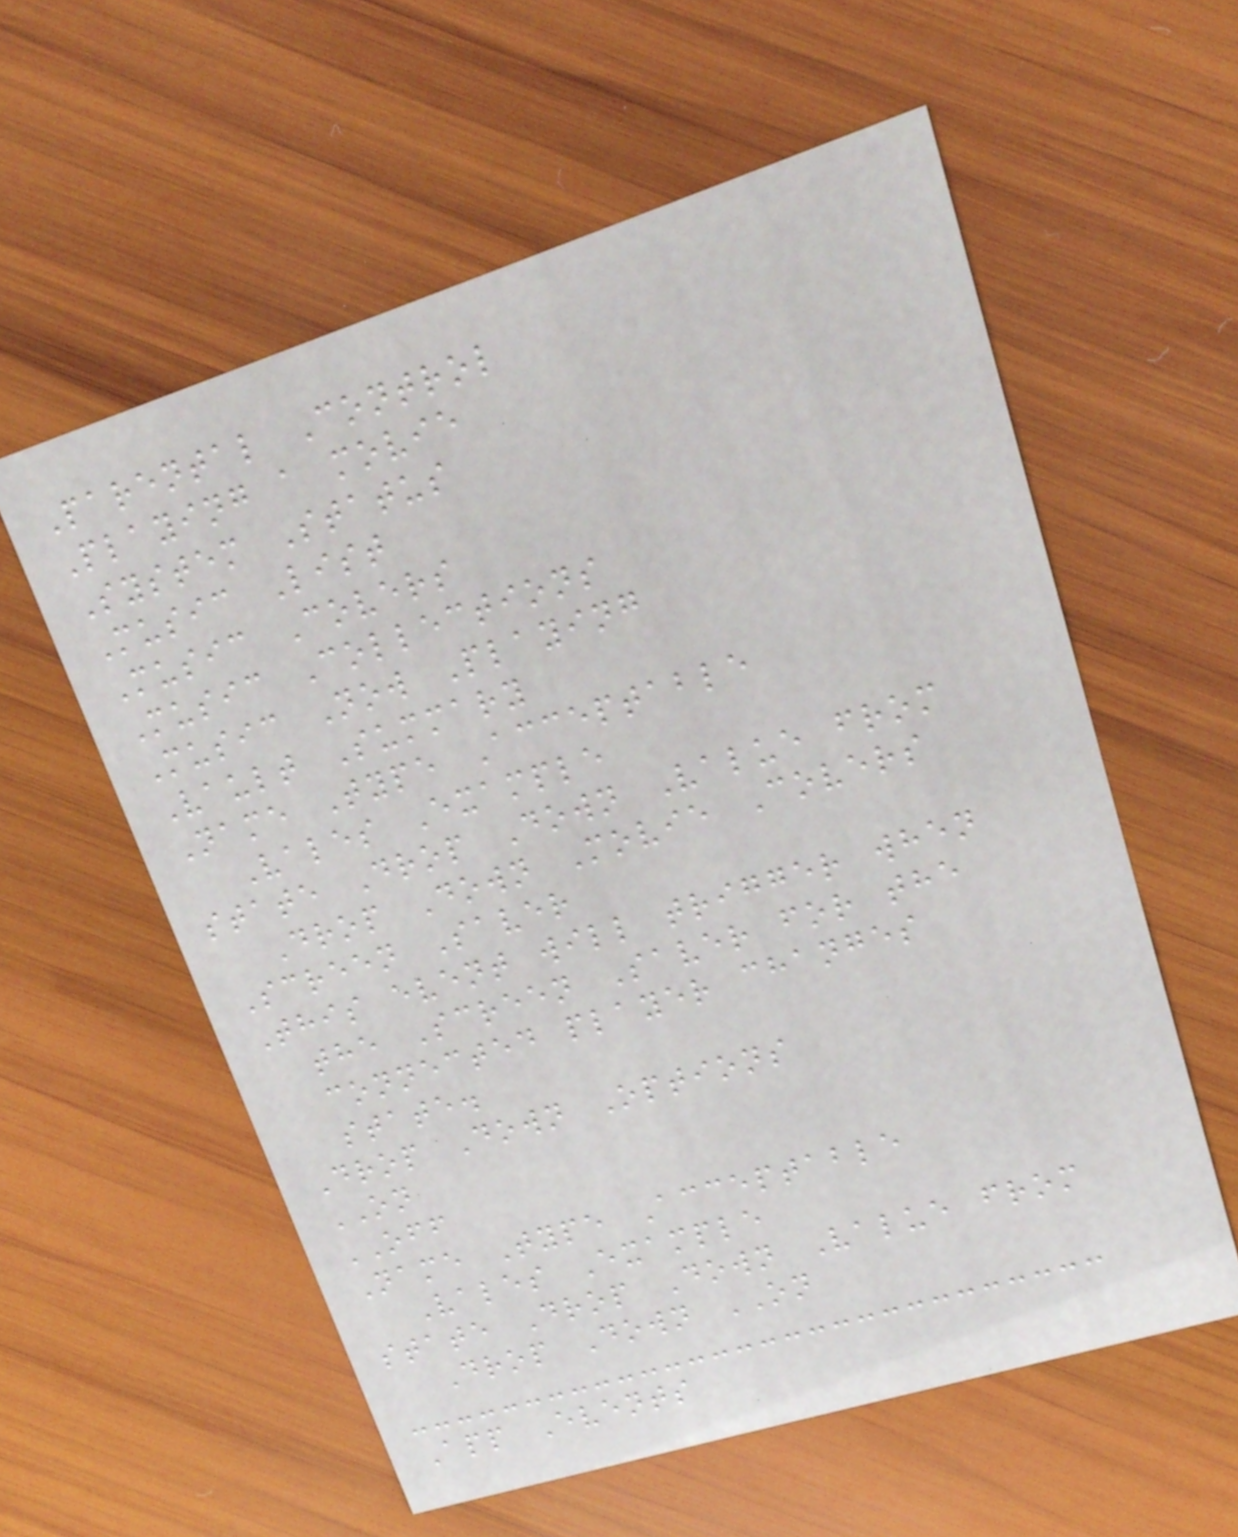Parental Control
Playing a movie
System Status
Music List
Music Covers
Music Collections
Music Now Playing
Vault Summary
Name Type Acceptable
Vales Example
state Drop Down Value from
Drop Down Movie Covers
Screen Saver
This event will trigger when
the Screen Saver for the
connected player changes
state.
Drop Down Options
ON
OFF
Name Type Acceptable
Vales Example
state Drop Down Value from
Drop Down ON
App Events
